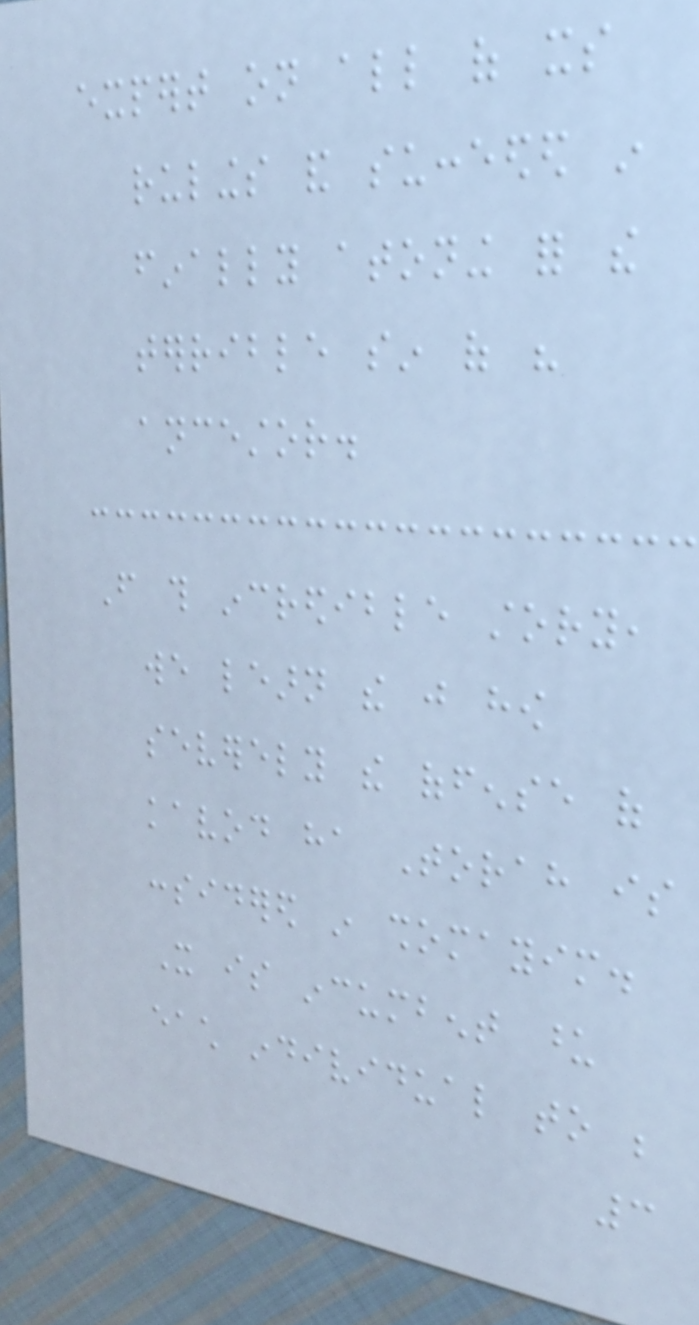expert on all of its
rulings and succeeded in
finally atoning for the
terrible sin of his
ancestor.
From this incredible story,
we learn the just how
severely the offense of
kavod ha Torah is
considered in shomayim.
It is incumbent upon
each individual to be
3
